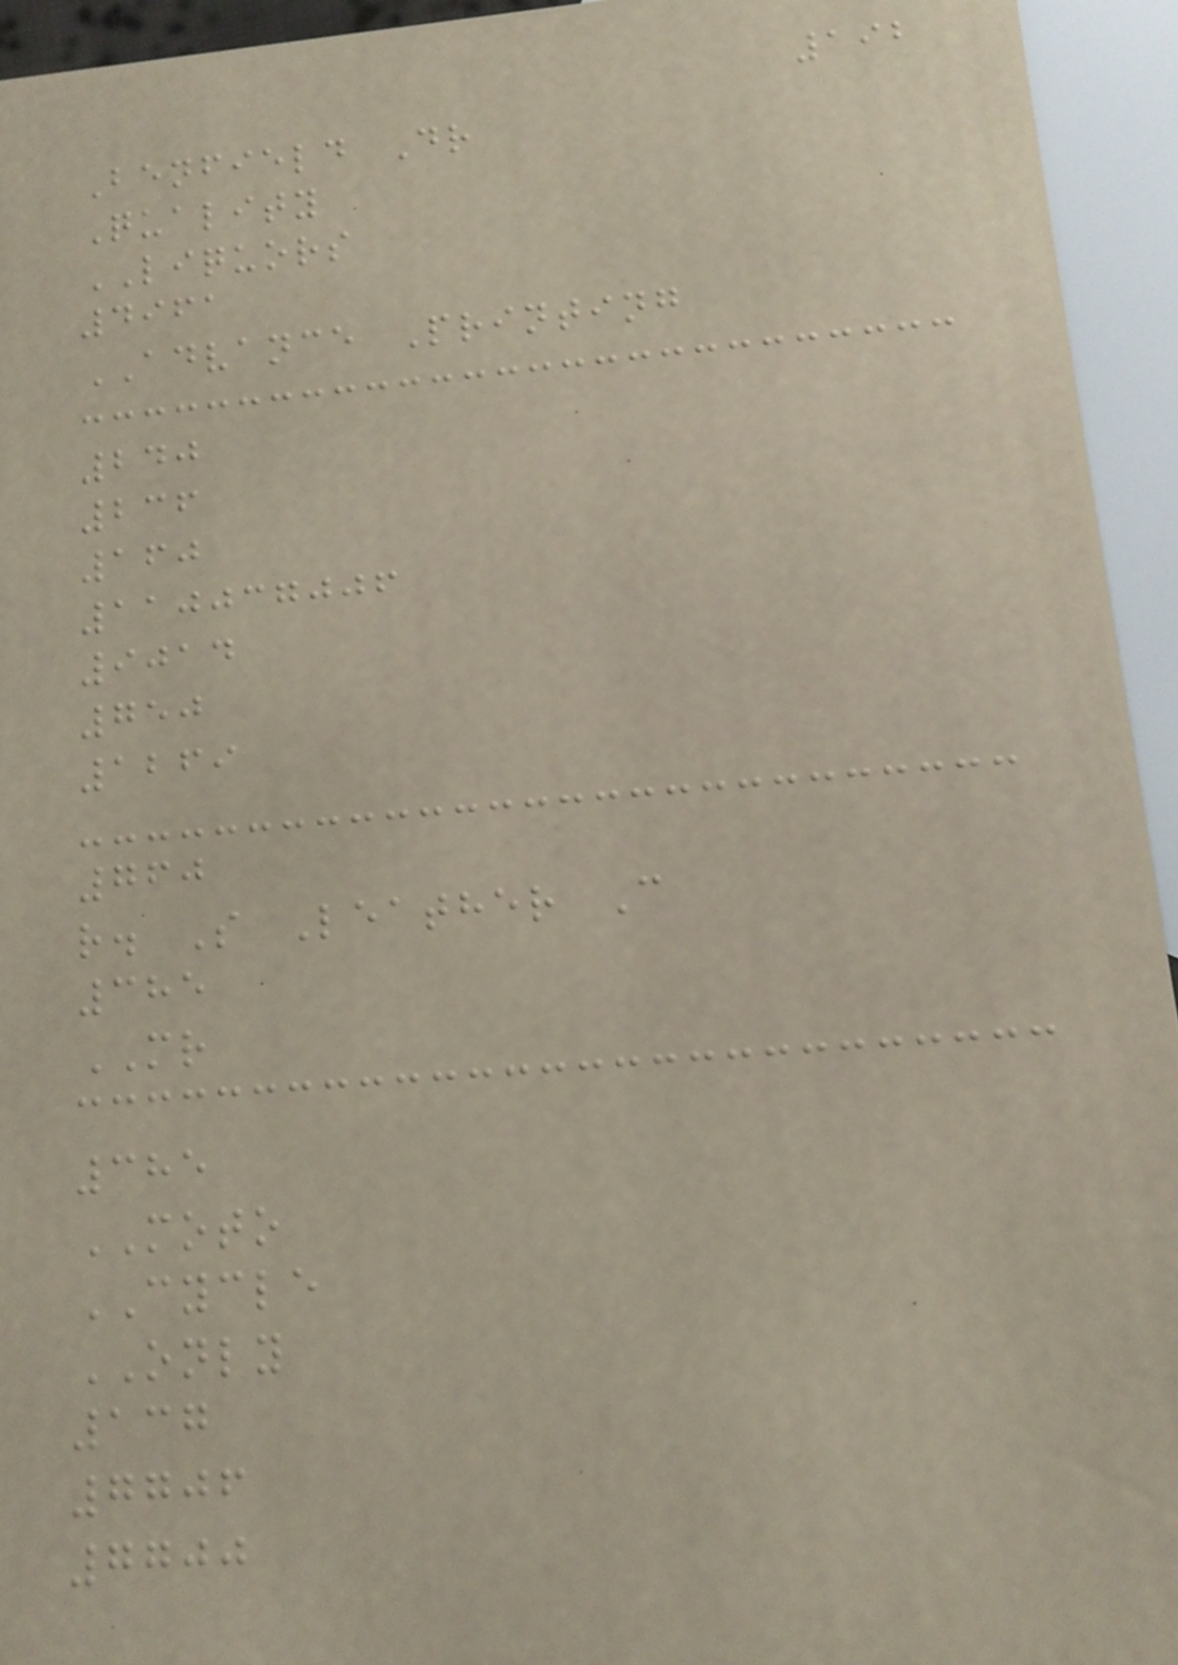192
Benfield Dr
Quality
LIQUORS
4961
ADVANCE Printing
240
236
160
110037006
9014
750
1269
760
r. S Leather C
385
MR
385
MOTO
CYCLE
ONLY
137
7706
7700
